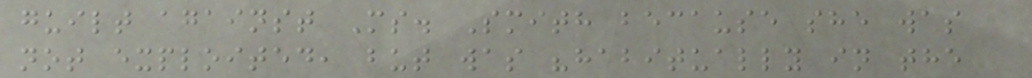guilt against Ms. Smith because she was
not exploited, but was "habitually in the
